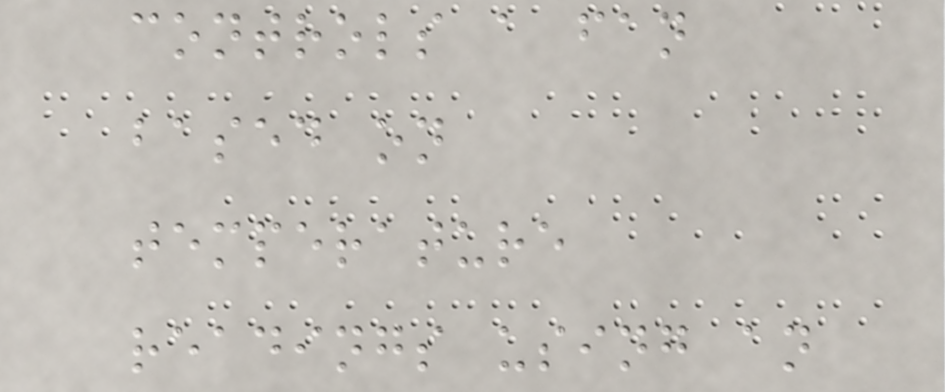controls a fan
based on
temperature
readings using an
